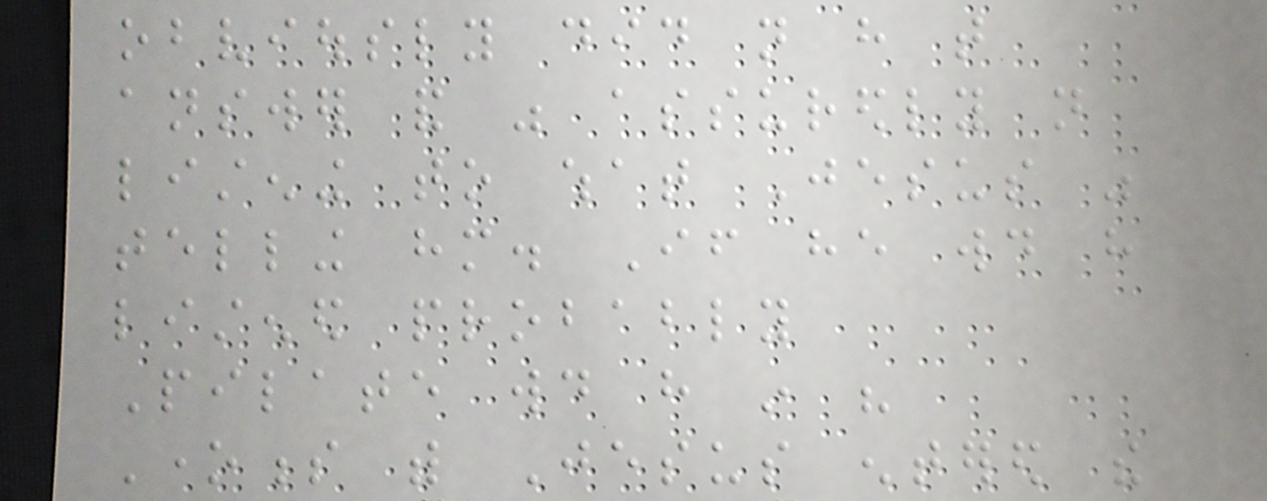obviously did not have that
answer and was assuredly not
listening to what Jesus was
telling him. If he would have
listened probably
Pilate would have in his
Oneness with Jesus entered the
